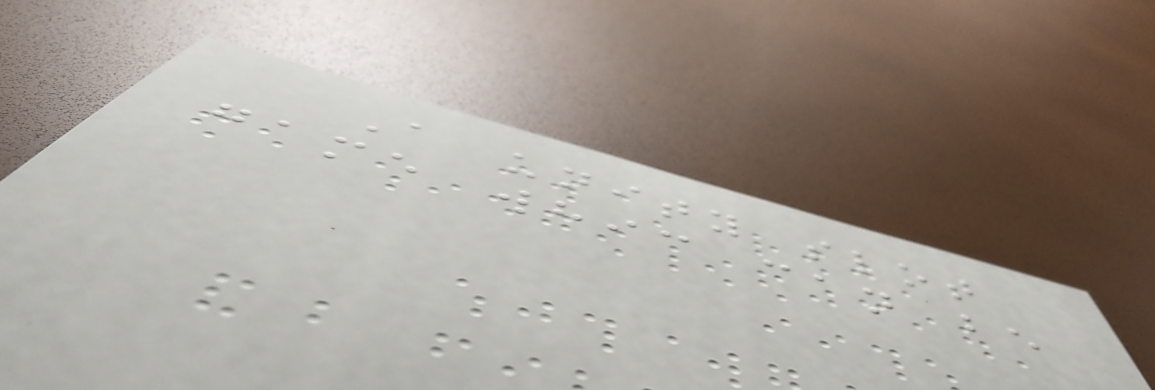A unity slot
game whic can be
